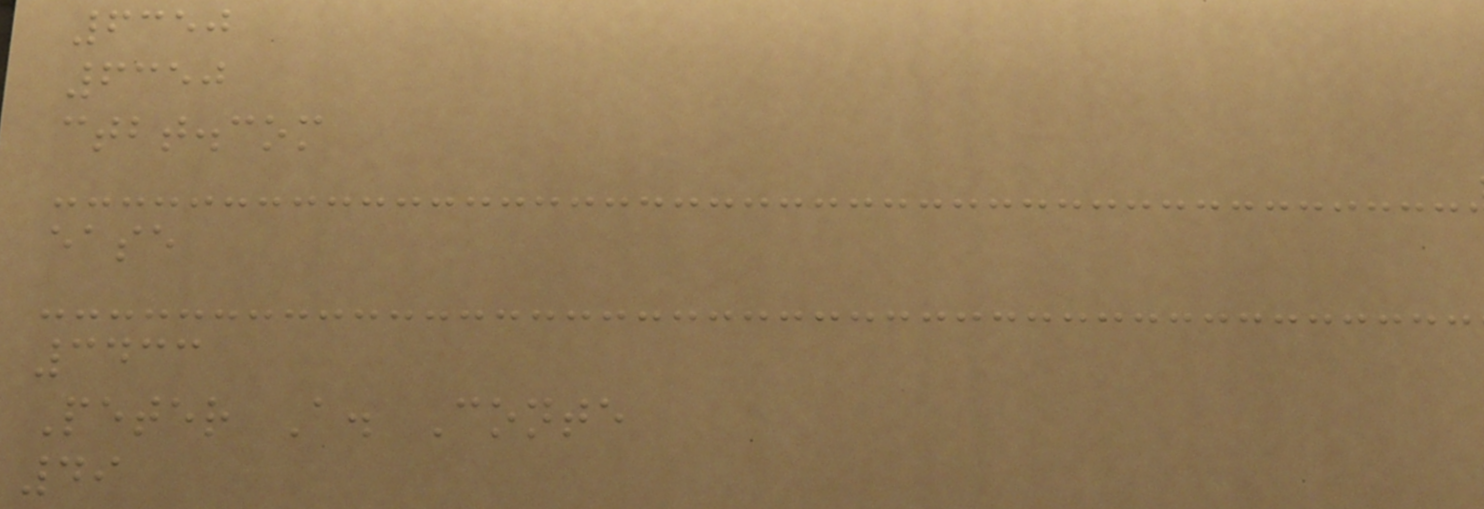6350
6350
ctbt.com
ease
3433
Peter A. Conte
49
